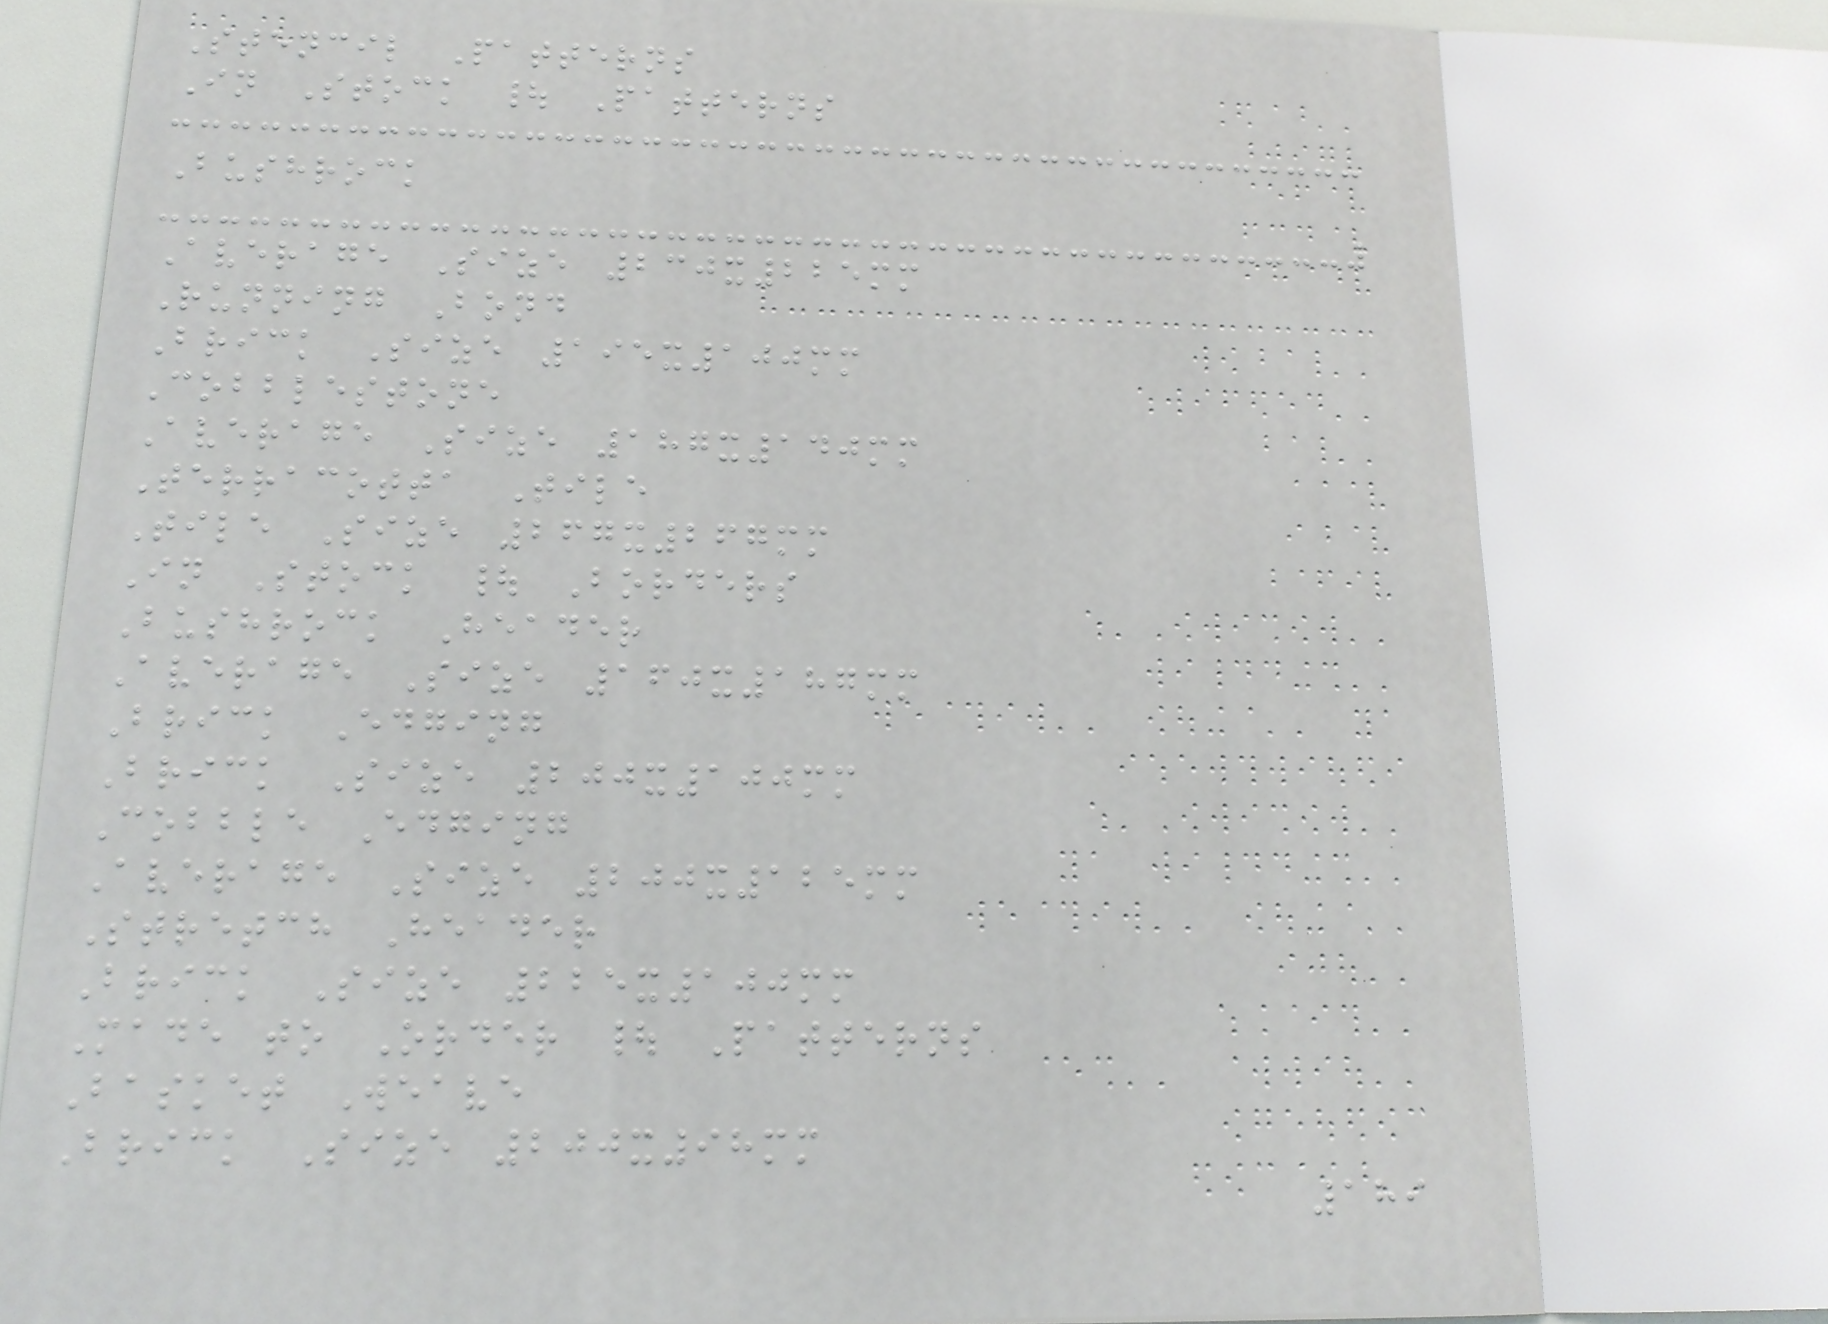Stencil Patterns
In Stock | Patterns
Bushrock
Average Size 230x225mm
Running Bond
Brick Size 195x100mm
Cobblestone
Average Size 187x140mm
Terracotta Tile
Tile Size 267x267mm
In Stock | Borders
Bushrock Header
Average Size 160x187mm
Brick Edging
Brick Size 200x100mm
Cobble Edging
Average Size 200x125mm
Stretch Header
Brick Size 225x100mm
Made to Order | Patterns
Basket Weave
Brick Size 200x98mm
189
